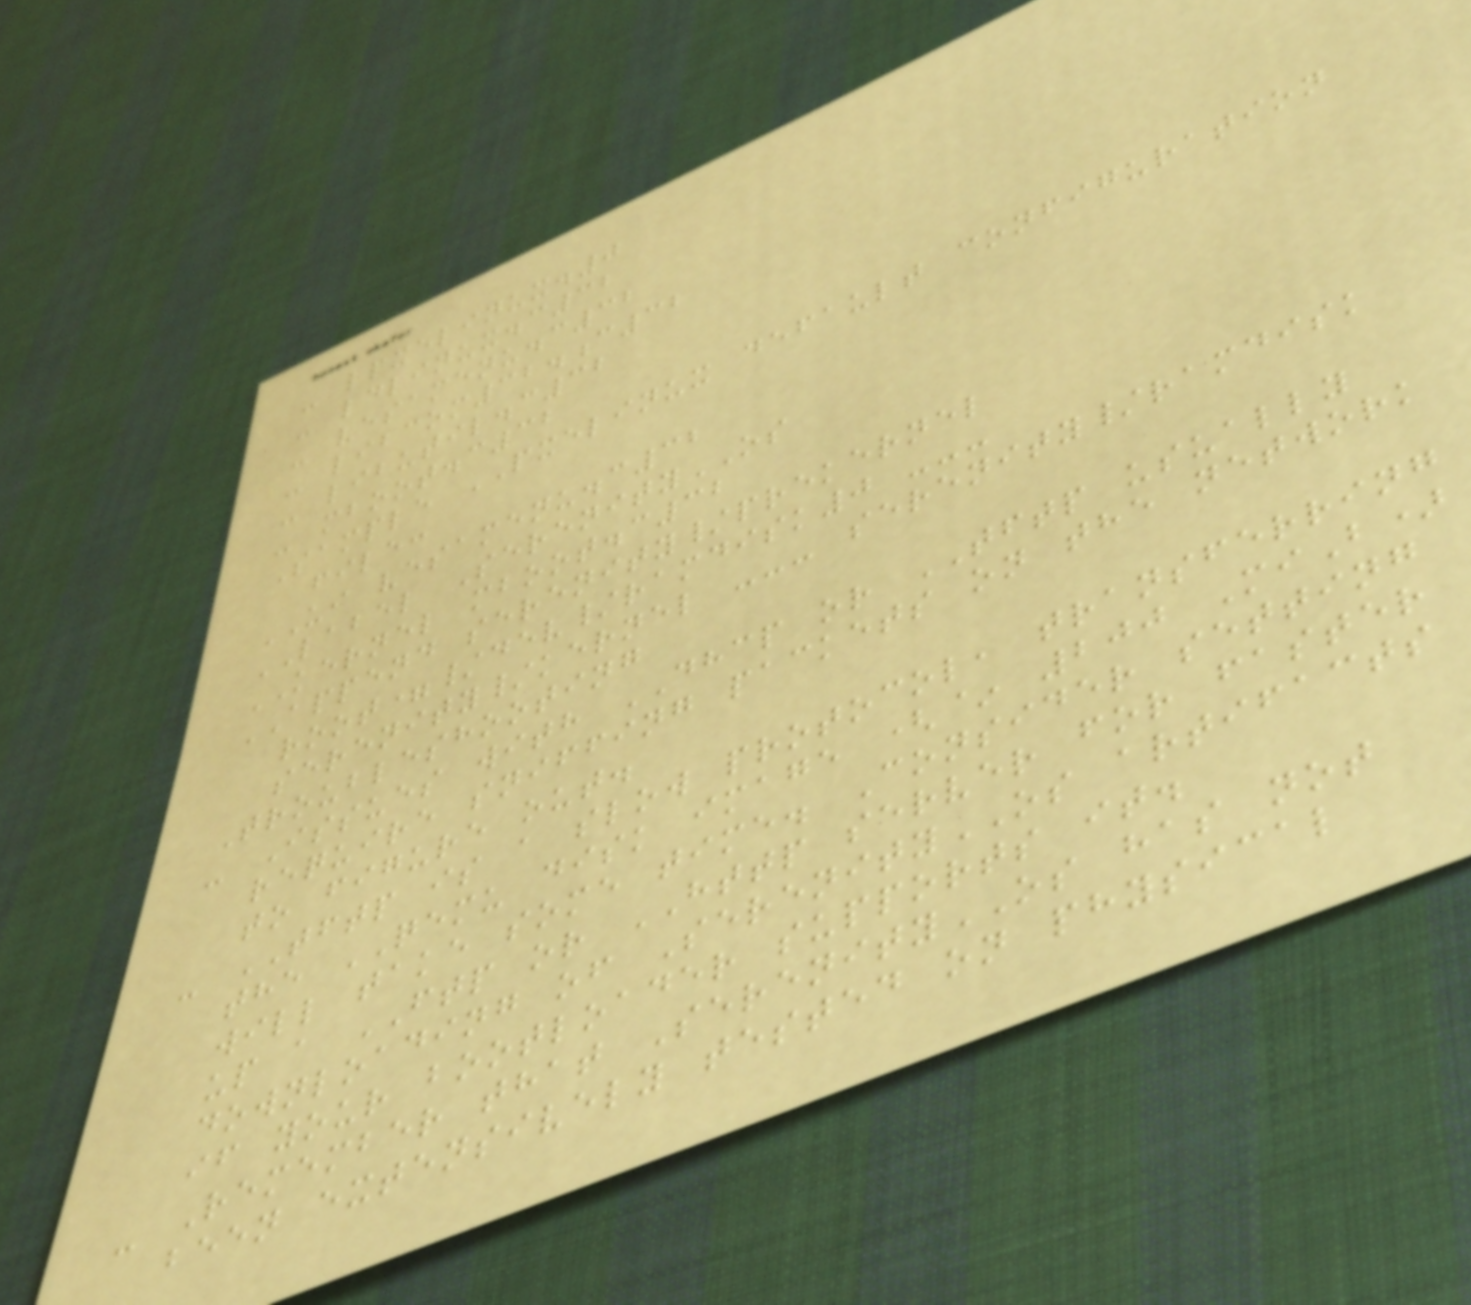- lpxelinux.0
- ldlinux.c32
- vesamenu.c32
- libcom32.c32
- libutil.c32
- mboot.c32
Sample PXELINUX default configuration
file:
UI vesamenu.c32
LABEL SerenityOS
KERNEL mboot.c32
APPEND serenity/prekernel
root=/dev/ramdisk0 ---
serenity/kernel --- serenity/ramdisk
Troubleshooting
- Issues with DHCP or TFTP usually
require sniffing packets on the network
to figure out.
- TFTP is a slow protocol, transferring
the QEMU disk image (~ 200 MiB)
will take some time. Consider setting
up a FTP or HTTP server for faster
downloading of SerenityOS artifacts
if your bootloader supports it.
- Remember that SerenityOS has not
been extensively tested on physical
